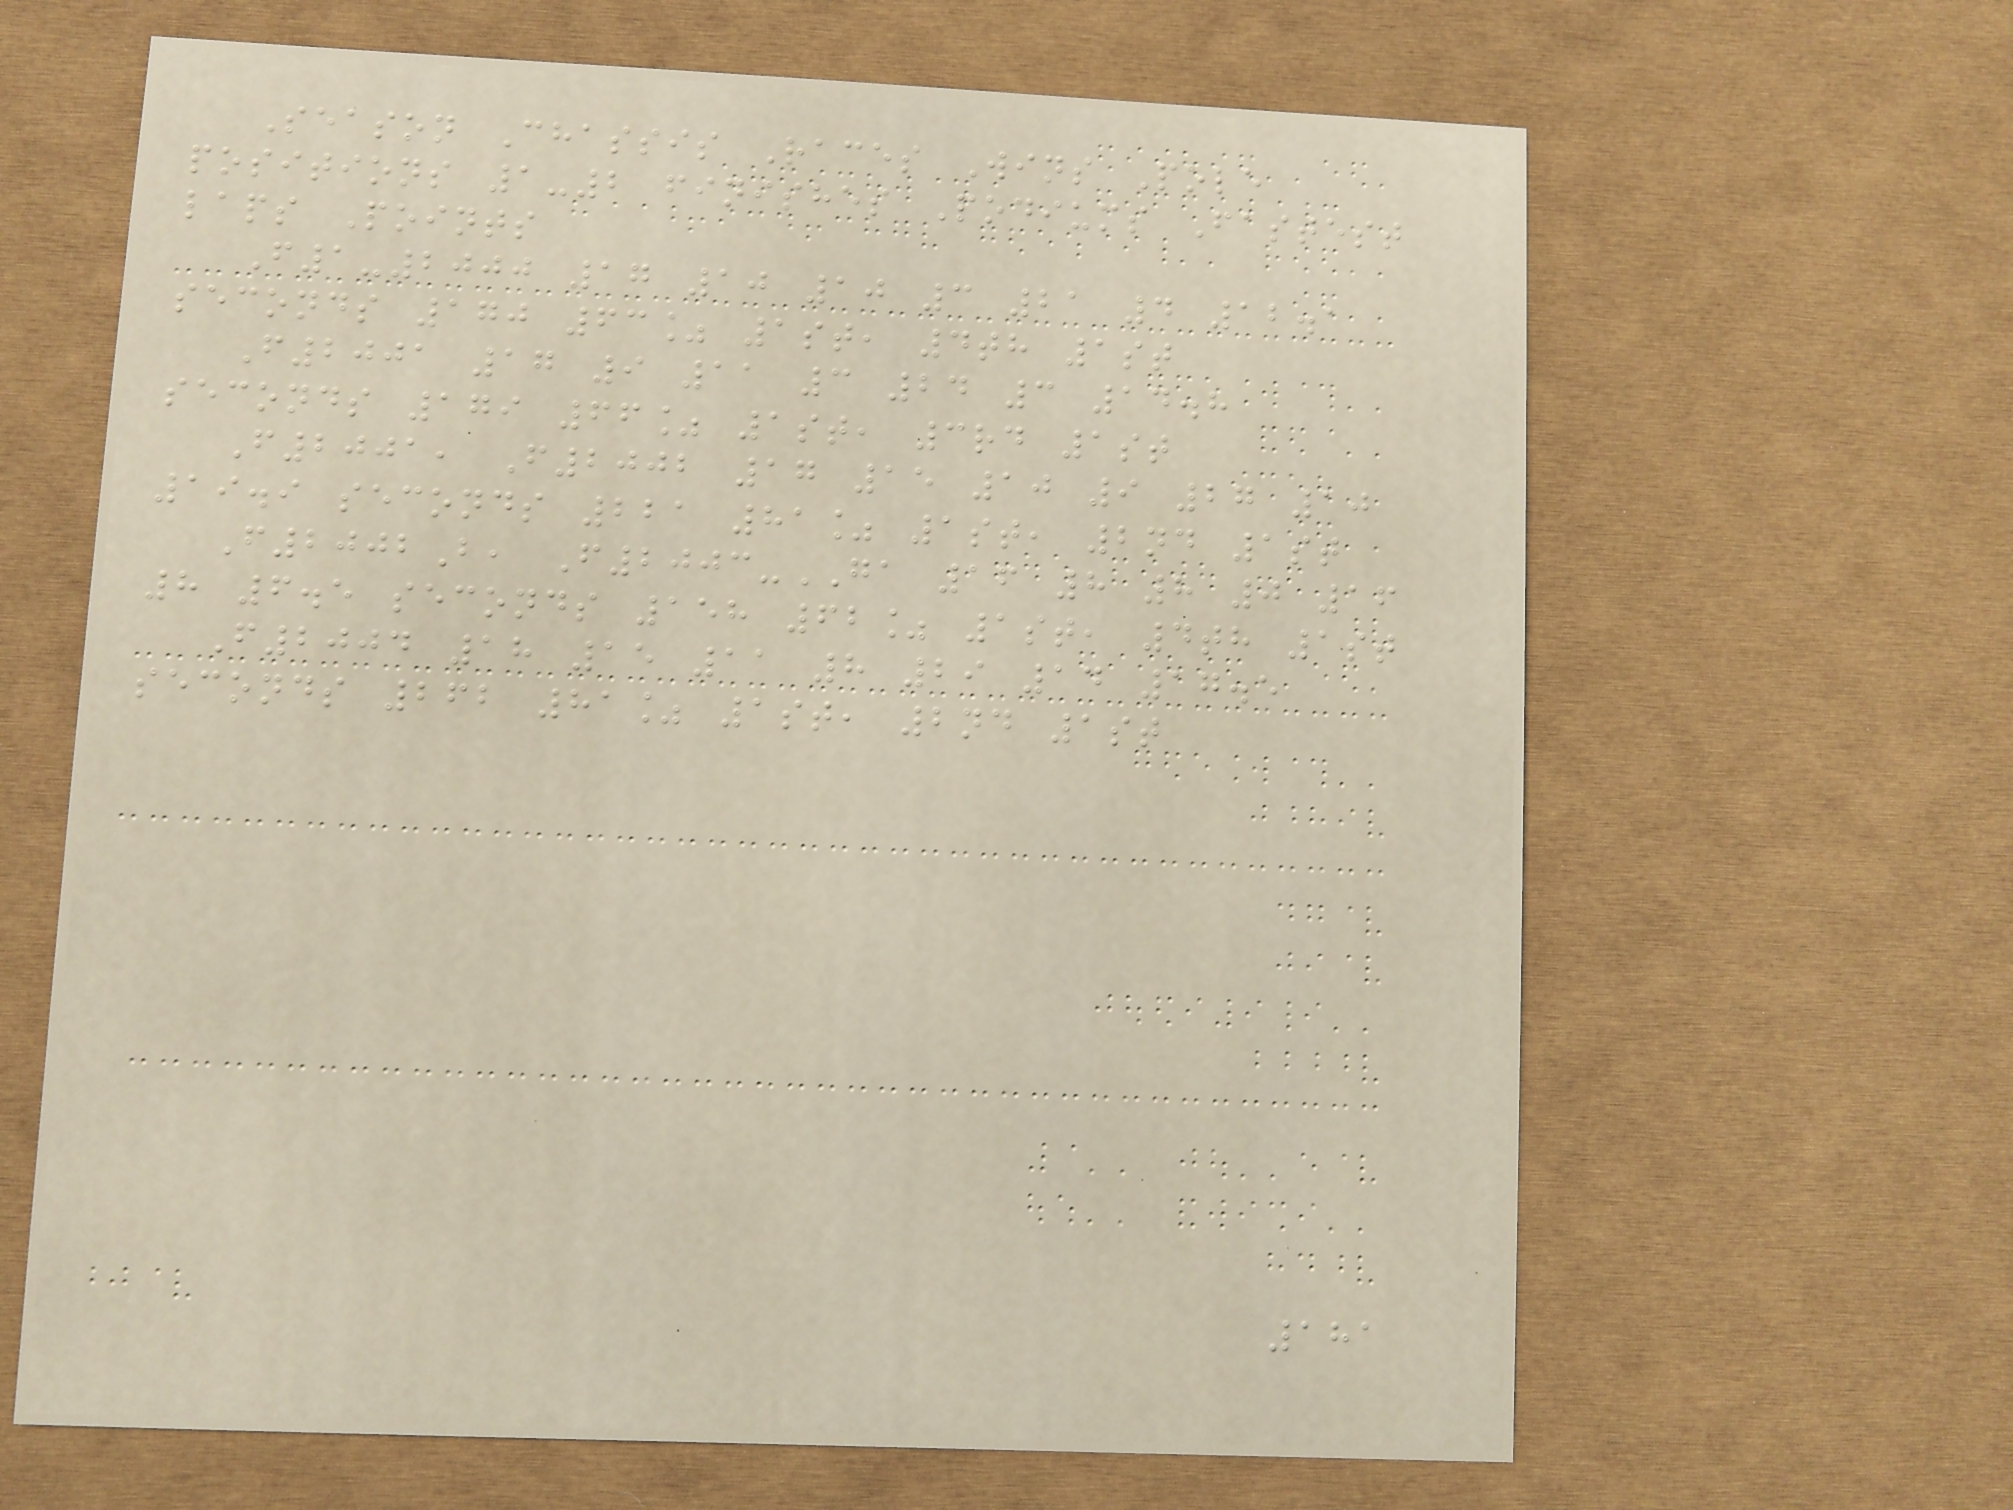Season Chassis Races Wins Pole
positions 1-2 finishes Podiums Fastest
laps Points
F1-2000 17 10 10 3 21 4 12.1
seconds 170 63% 1st, 4th 1st
F2001 17 9 11 3 24 3 14.8
seconds 179 66% 1st, 3rd 1st
F2001, F2002 17 15 10 9 27 10
19.9 seconds 221 81% 1st, 2nd 1st
F2002B, F2003-GA 16 8 8 0 16
8 6.5 seconds 158 62% 1st, 4th 1st
F2004 18 15 11 8 29 14 17.5
seconds 262 81% 1st, 2nd 1st
181
